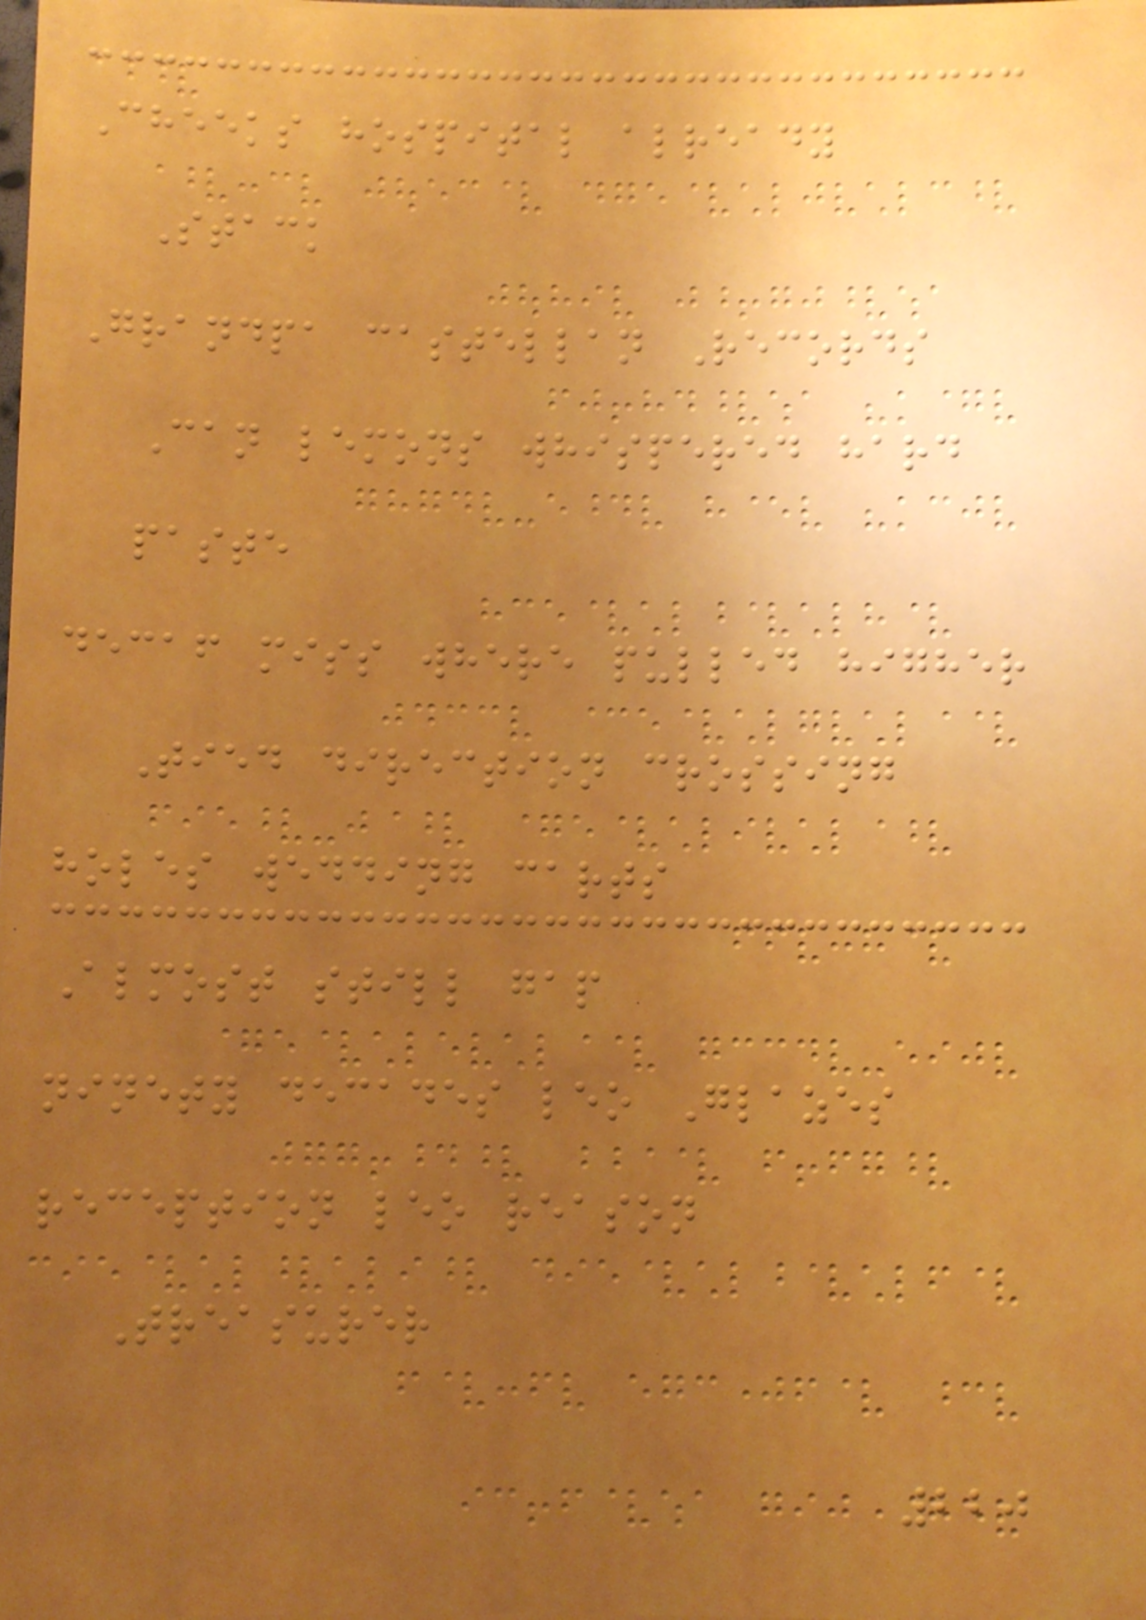Cheeks hospital already
Stack
Grandpa castellan Records
Can lemons whispered hard
paste
decaf miss where pulled higher
Tied direction crossing
holes wedding carts
Almost still gap
ninety decades leo Glazes
reception leo reason
Treasurer
220
